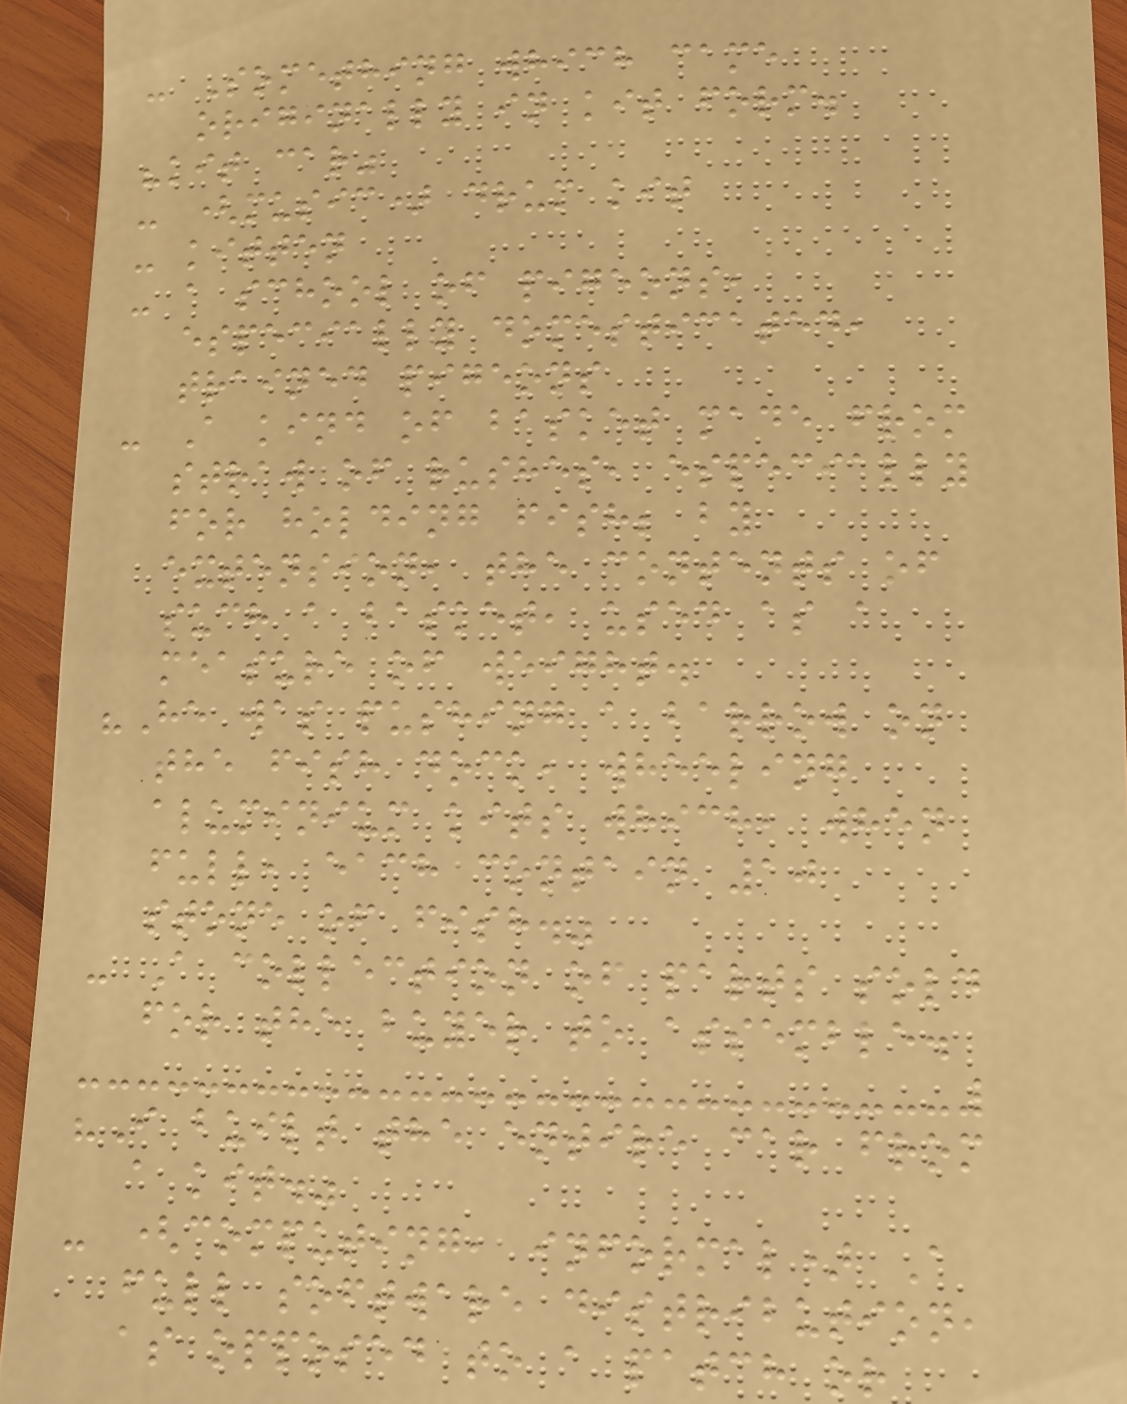- Something which came
originally in kit form.
"kit car"
- (music) drum kit
- kitten
- a school of pigeons,
especially domesticated,
trained pigeons
- A kind of basket made from
straw of rushes, especially
for holding fish; by
extension, the contents of
such a basket, used as a
measure of weight.
"He was pushing a barrow on
the fish dock, wheeling
aluminium kits which, when
full, each contain 10
stone of fish."
- A collection of parts sold
for the buyer to assemble.
"I built the entire car from
a kit."
- (computing, informal) A
full software distribution,
as opposed to a patch or
